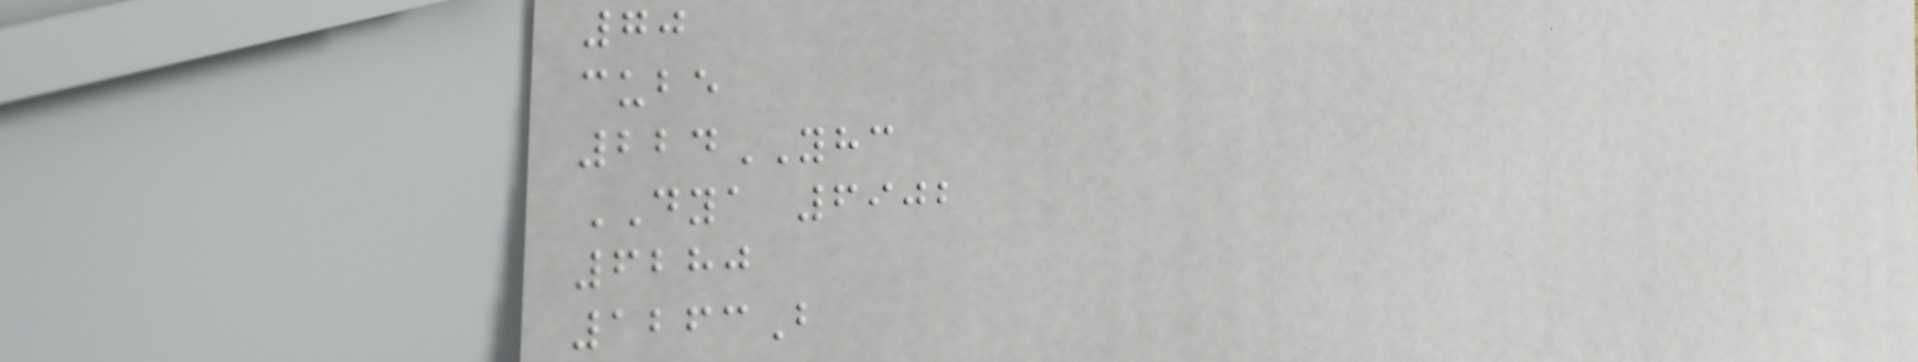70
cube
224YHC
DYA 6902
6280
1263B
